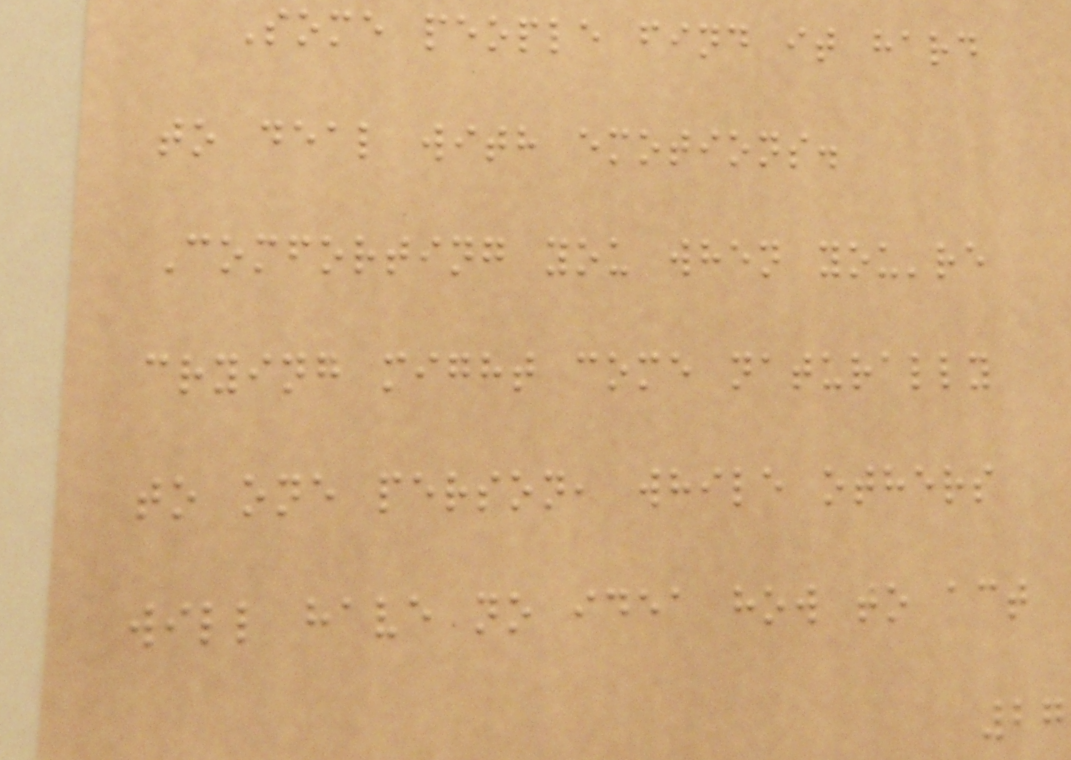Some people find it hard
to deal with emotions.
Comforting you when you're
crying might come naturally
to one person, while others
will have no idea how to act
27
